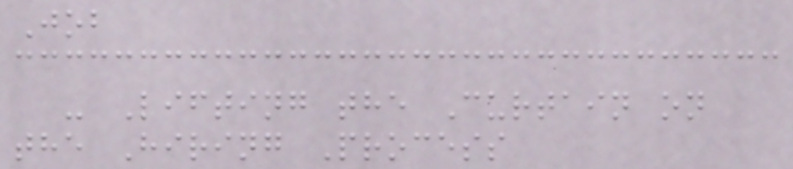Job
- Lifting the Curtain on
the Hiring Process
